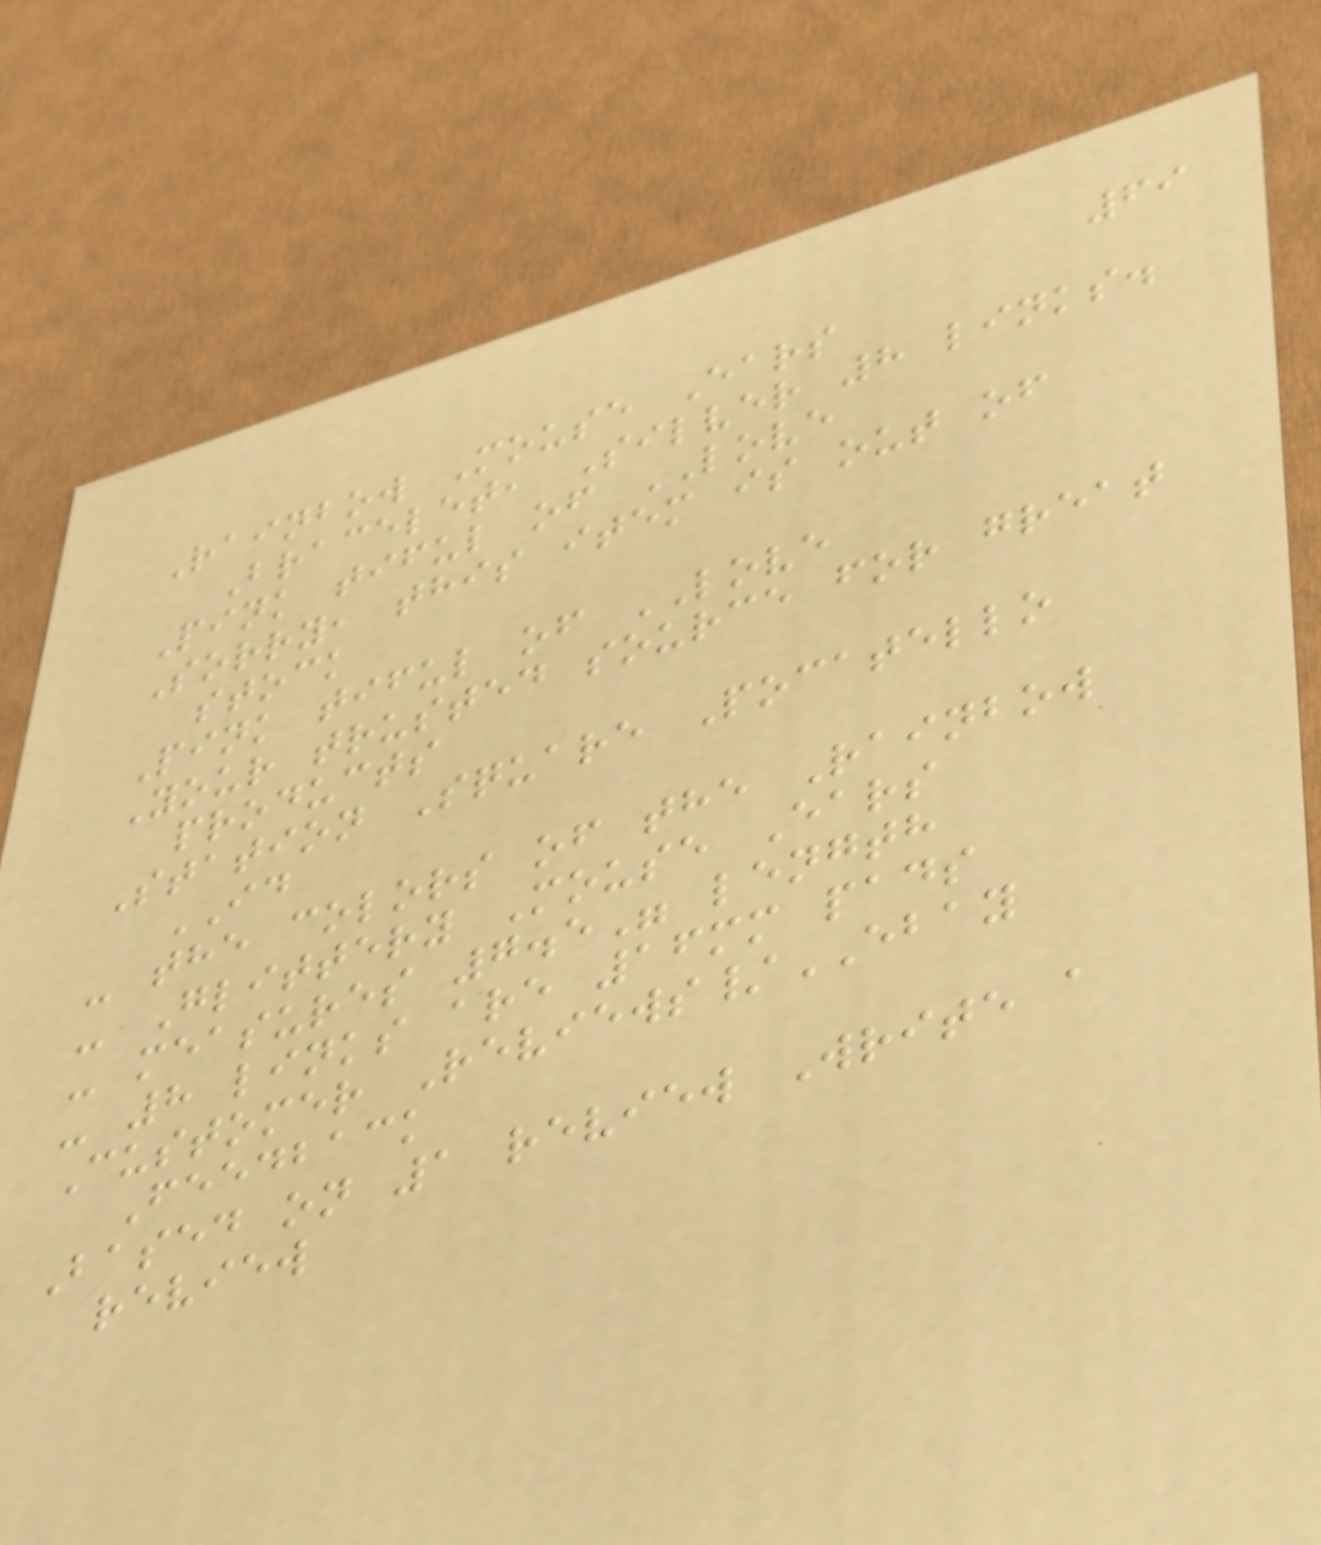69
Rainbow Mouse Ears
Bracelet, Silver 8 links.
Pink tiful of LOVE
Sorry, this item is out of
stock
Pink tiful of LOVE
Your trusted source for great
products
Station Square Pocatello
ID
- the colors of the Rainbow
- Glittery Mouse Ears
- measures 7.5" length
- 8 links are 16mm pads
Customer Reviews/EBAY
Feedback
Based on 1 review Write a
review
